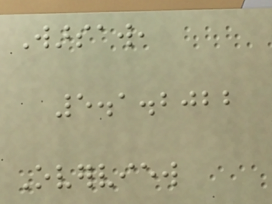Warsaw,
5.1.2022
Overview
